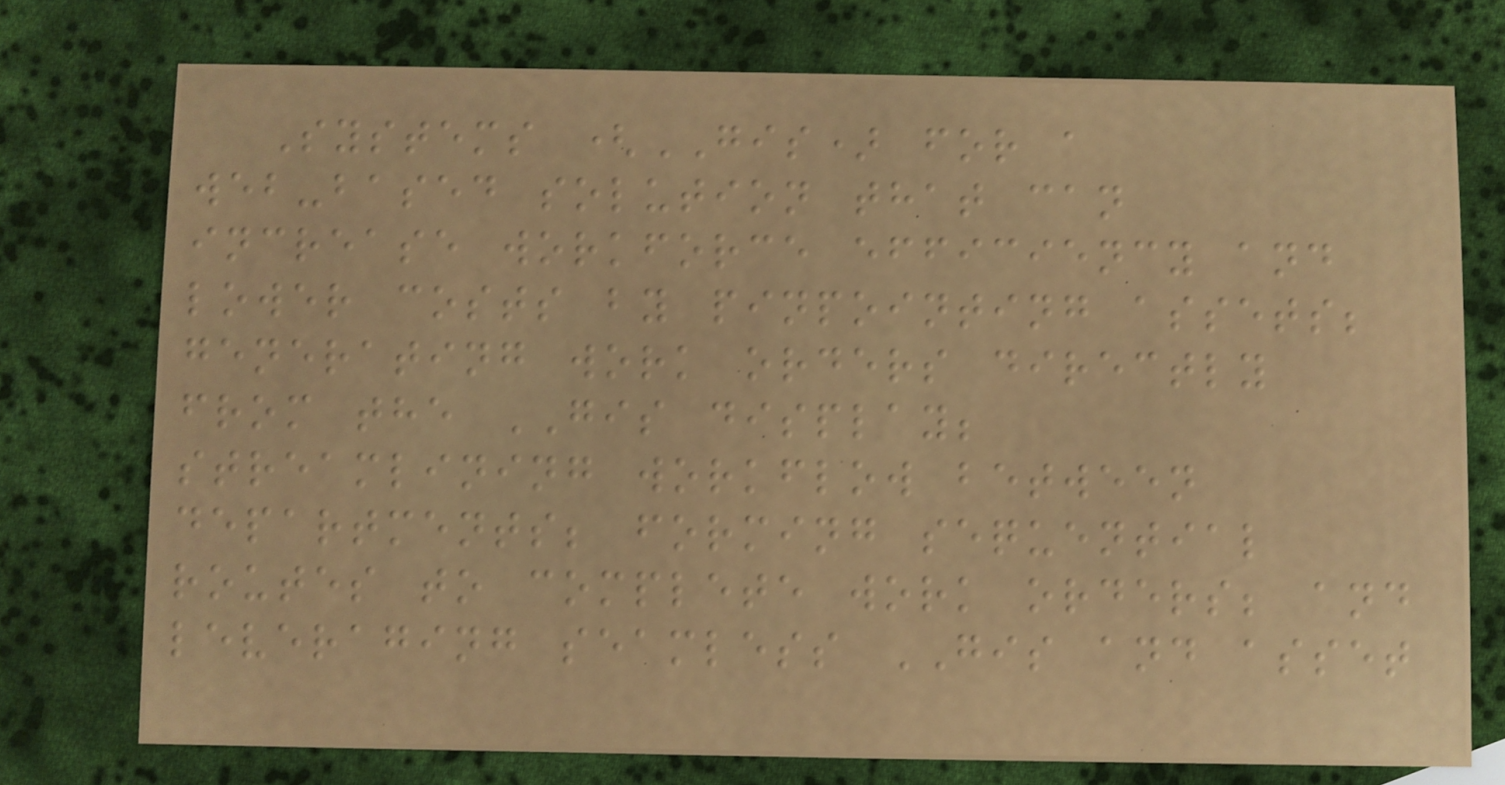Systems (GIS) for a
web-based solution that can
increase workforce efficiency and
lower costs by pinpointing assets;
generating work orders directly
from the GIS display;
streamlining workflow between
departments; forming sequential
routes to complete work orders; and
leveraging seamless GIS and asset
